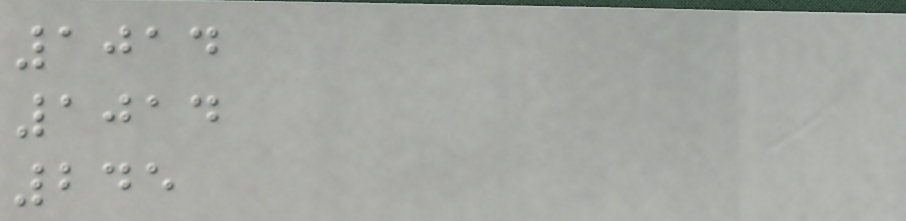1014
1014
245
